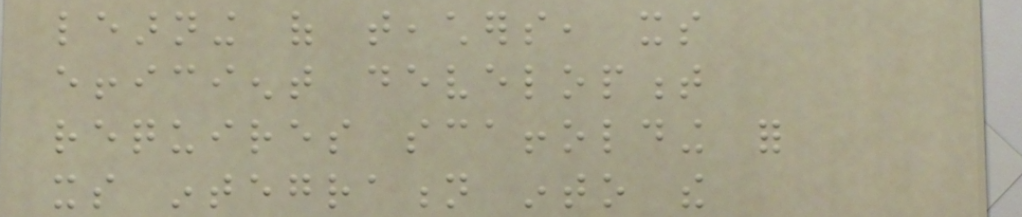learning of teachers, its
efficient development
requires scaffolding for
its integration into the
